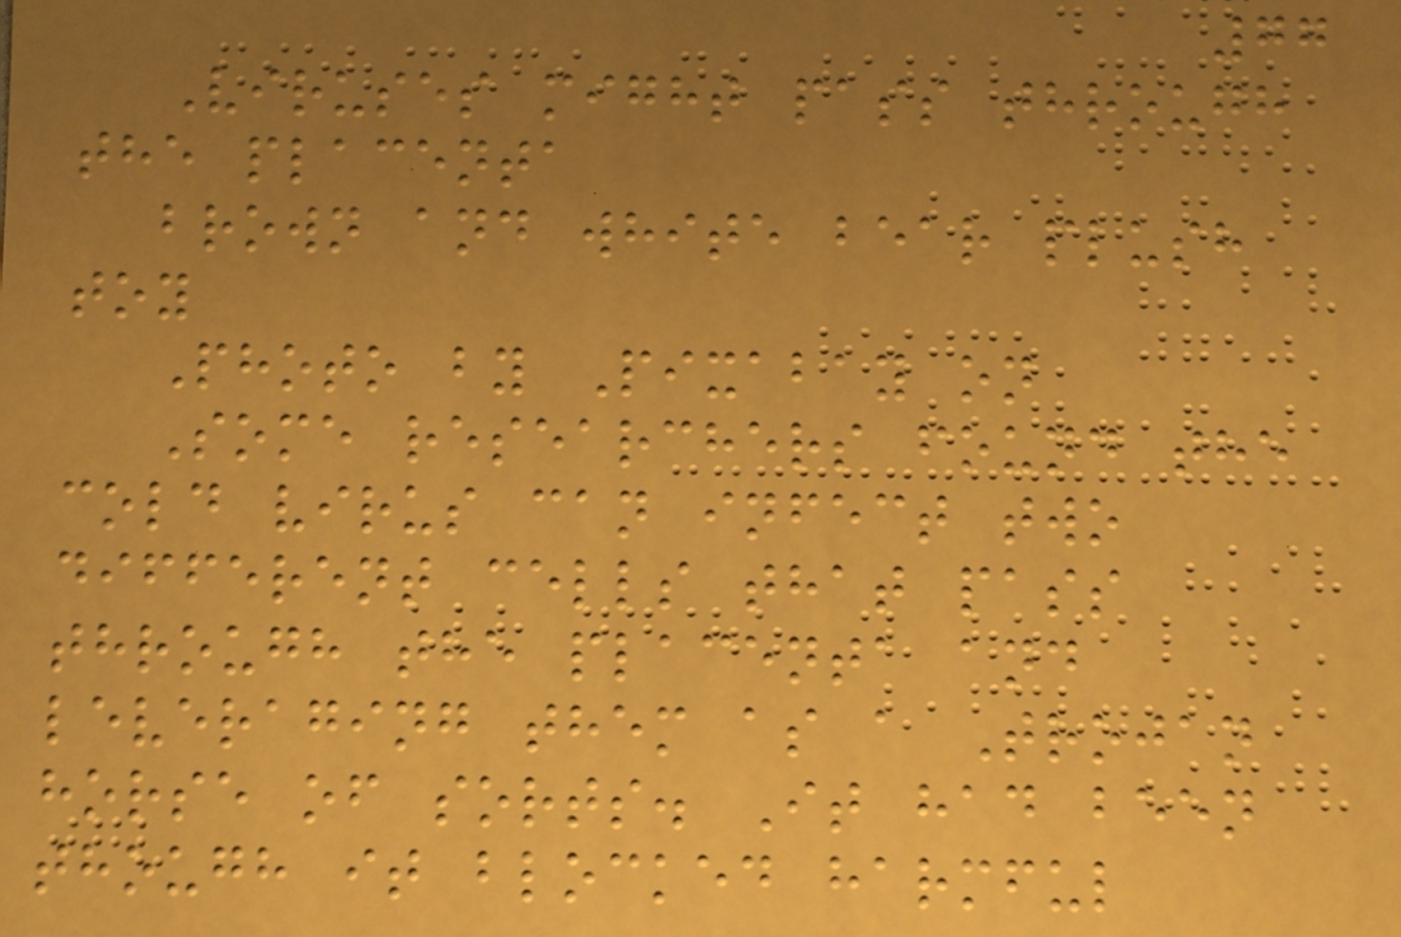77
Viruses might pass through
the placenta
brown and white bear plush
toy
Photo by Pixabay on
Some researchers found the
cold virus can infect two
different cells that pass
through the placenta and
leveraging them as a Trojan
horse of sorts. It had been
though it blocked harmful
